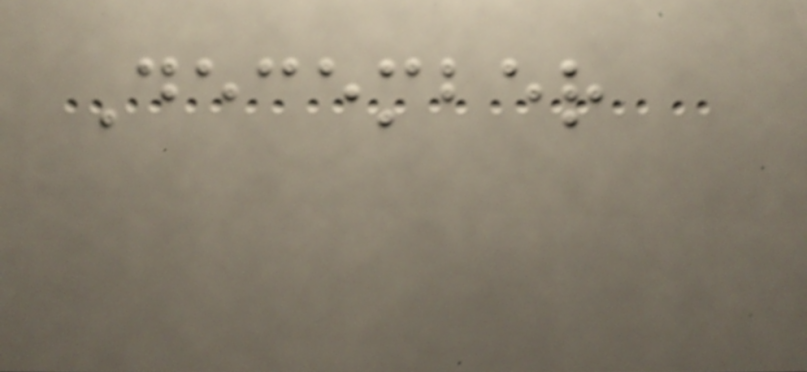December
